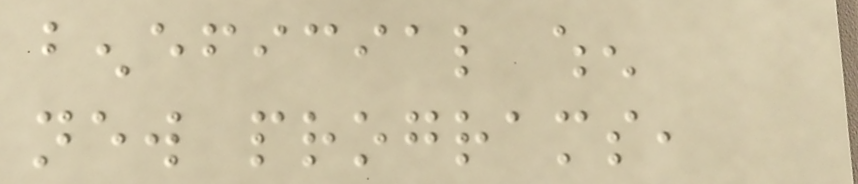beneficial when
new programs,
